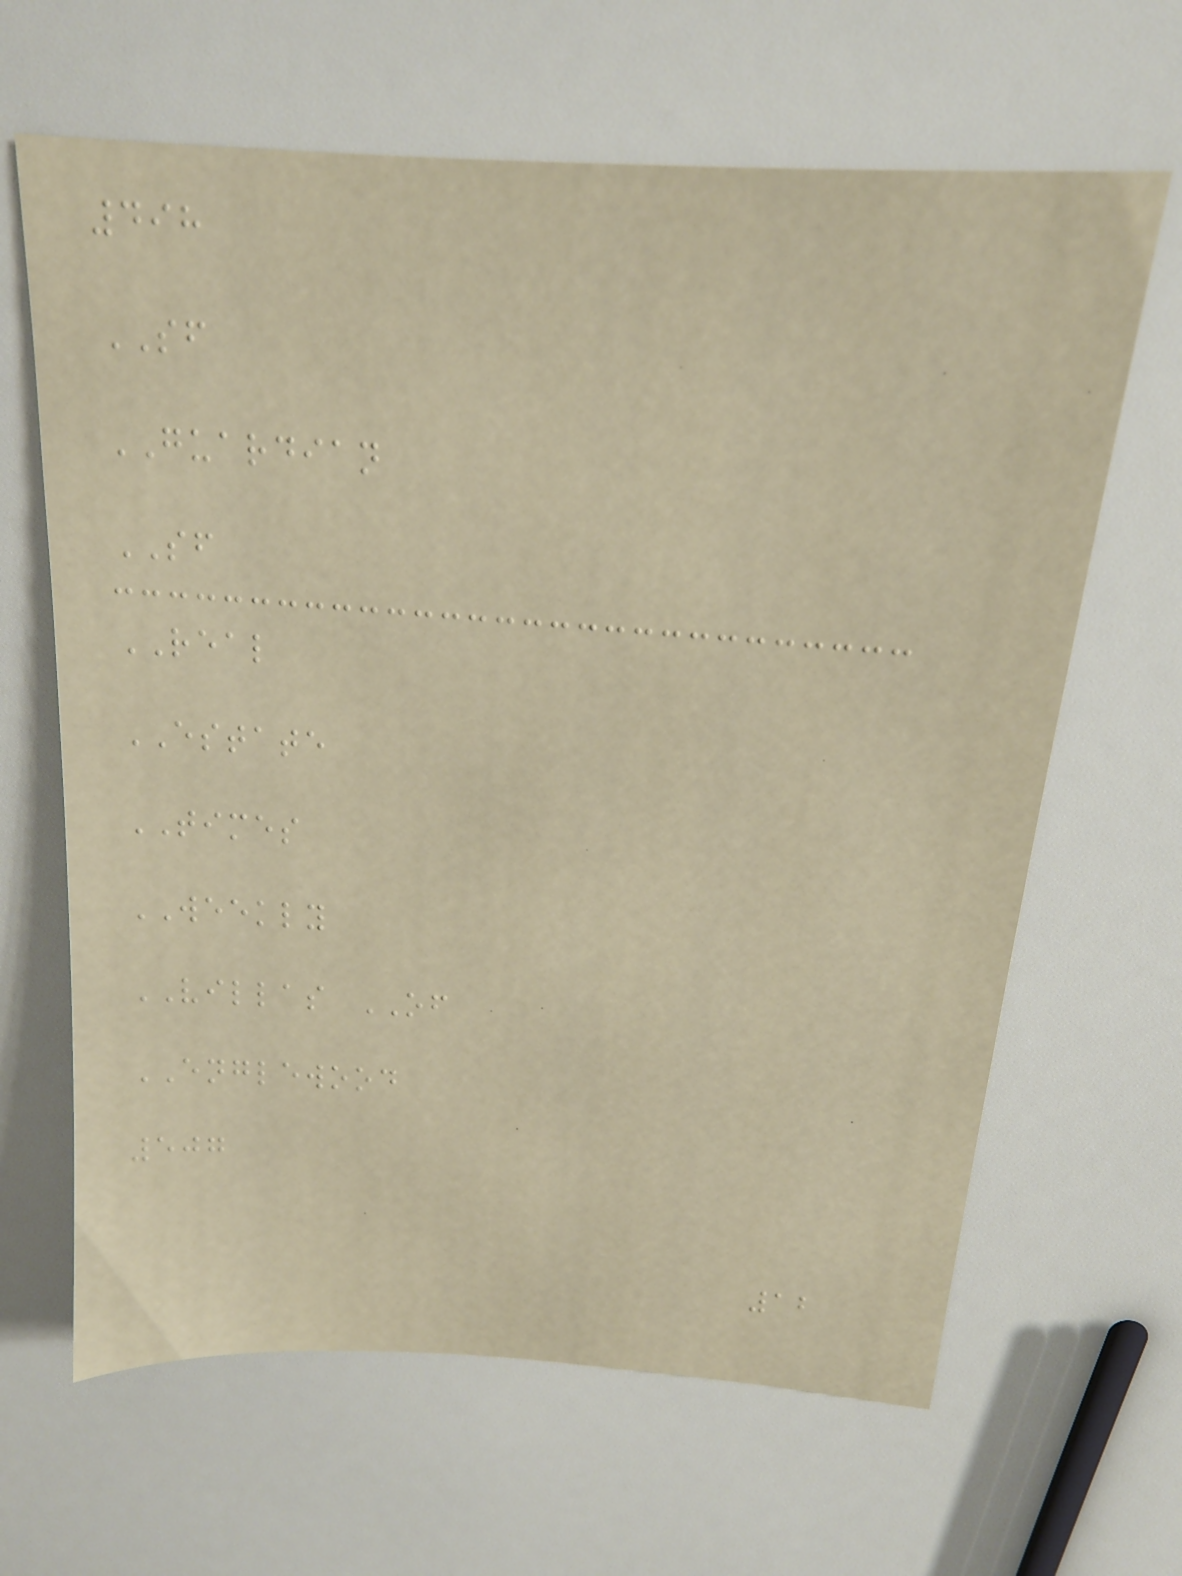498
SF
GUARDIAN
SF
REAL
ESTATE
TIMES
WEEKLY
VILLAS OF
ENGLEWOOD
507
12
